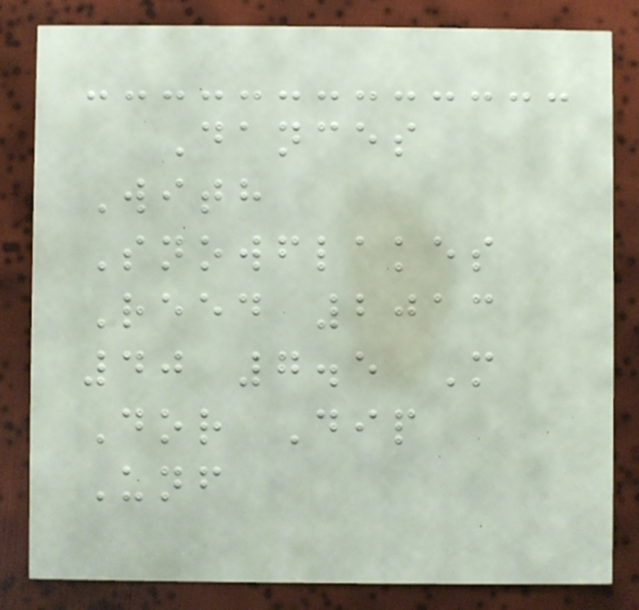Dances
With
Snowflakes
Reed 2013
40 7.5 M
Dor Dip
Unf
